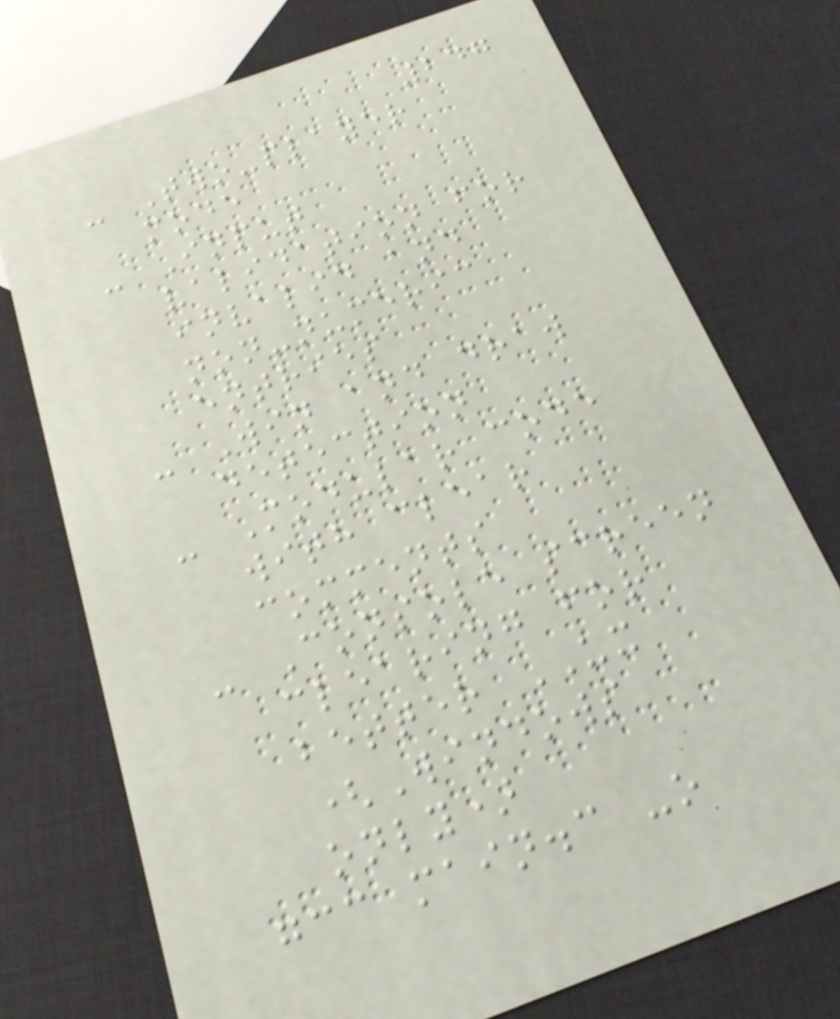247
- Two-player
mode
- Input
validation for
invalid and
non-numeric
entries
- Win and draw
detection
- Modular code
with clear
comments
- Console screen
clearing for
better UX
(Windows
only)
gcc main.c -o
